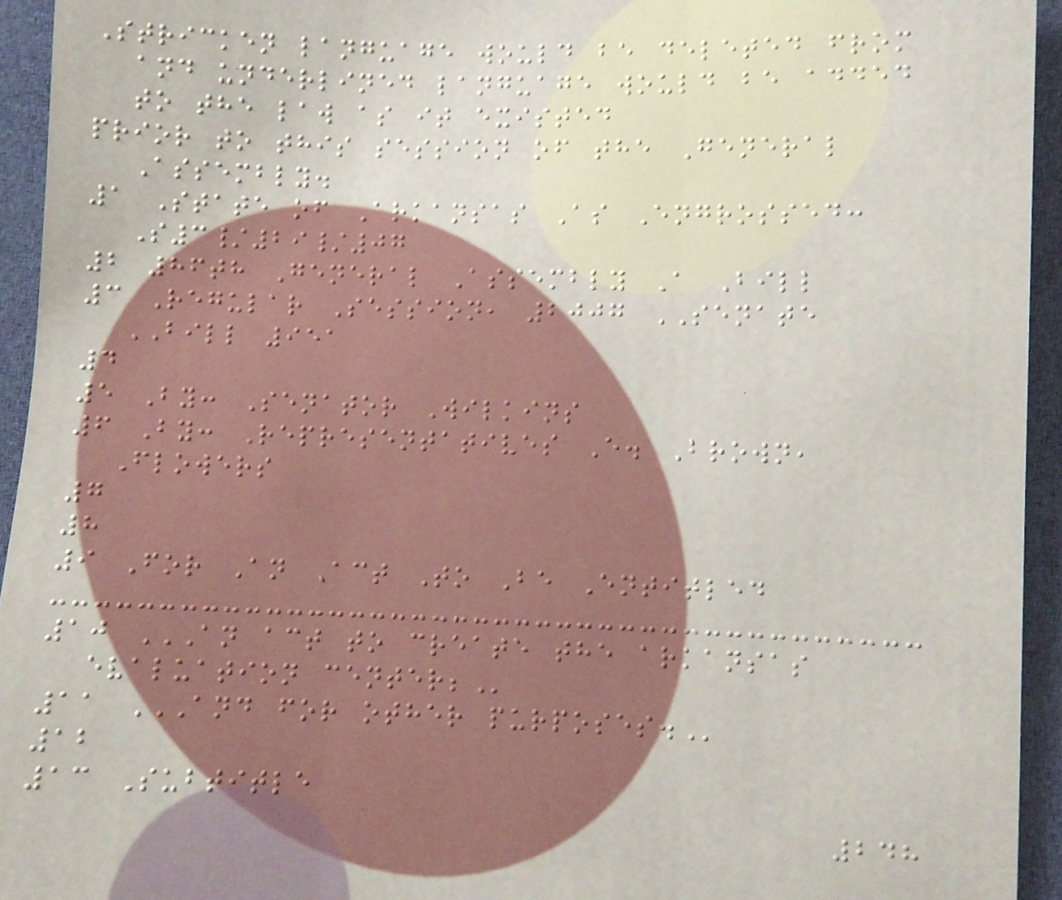Stricken language would be deleted from
and underlined language would be added
to the law as it existed
prior to this session of the General
Assembly.
1 State of Arkansas As Engrossed:
S3/29/07
2 86th General Assembly A Bill
3 Regular Session, 2007 SENATE
BILL 951
4
5 By: Senator Wilkins
6 By: Representatives E. Brown,
Flowers
7
8
9 For An Act To Be Entitled
10 AN ACT TO CREATE THE ARKANSAS
EVALUATION CENTER;
11 AND FOR OTHER PURPOSES.
12
13 Subtitle
248
